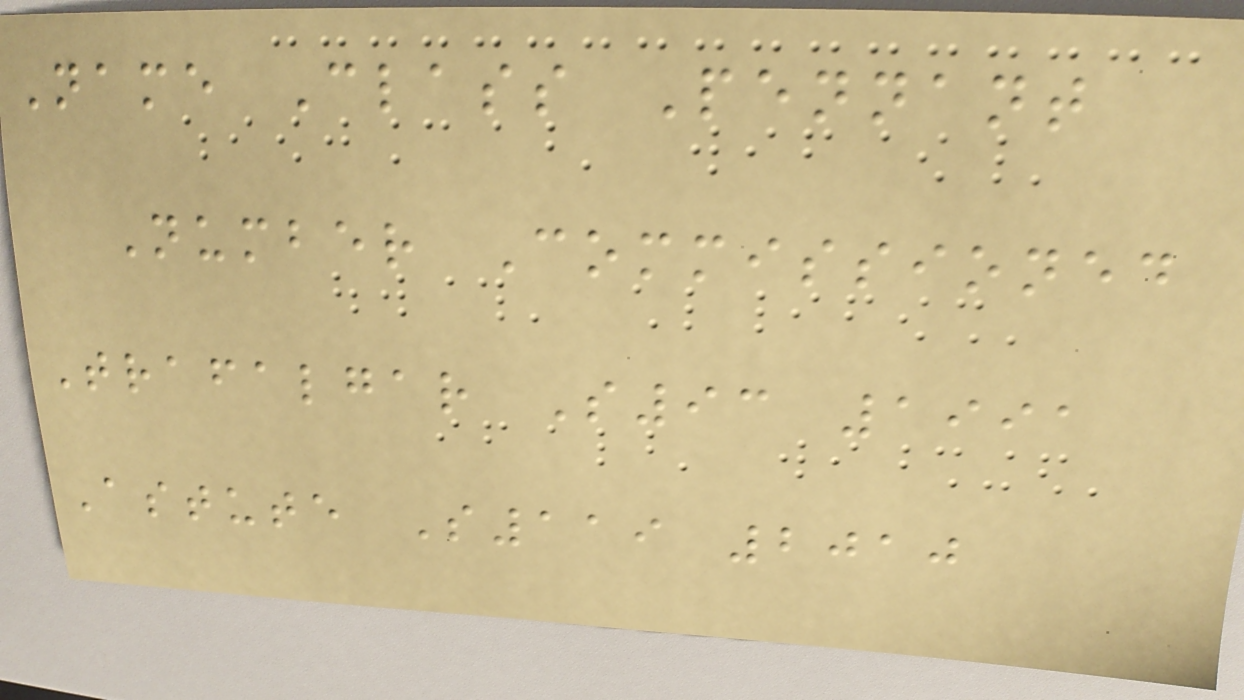Name Class Pennant
Number Commissioned
Trafalgar S93 1991
Astute S119 2010
